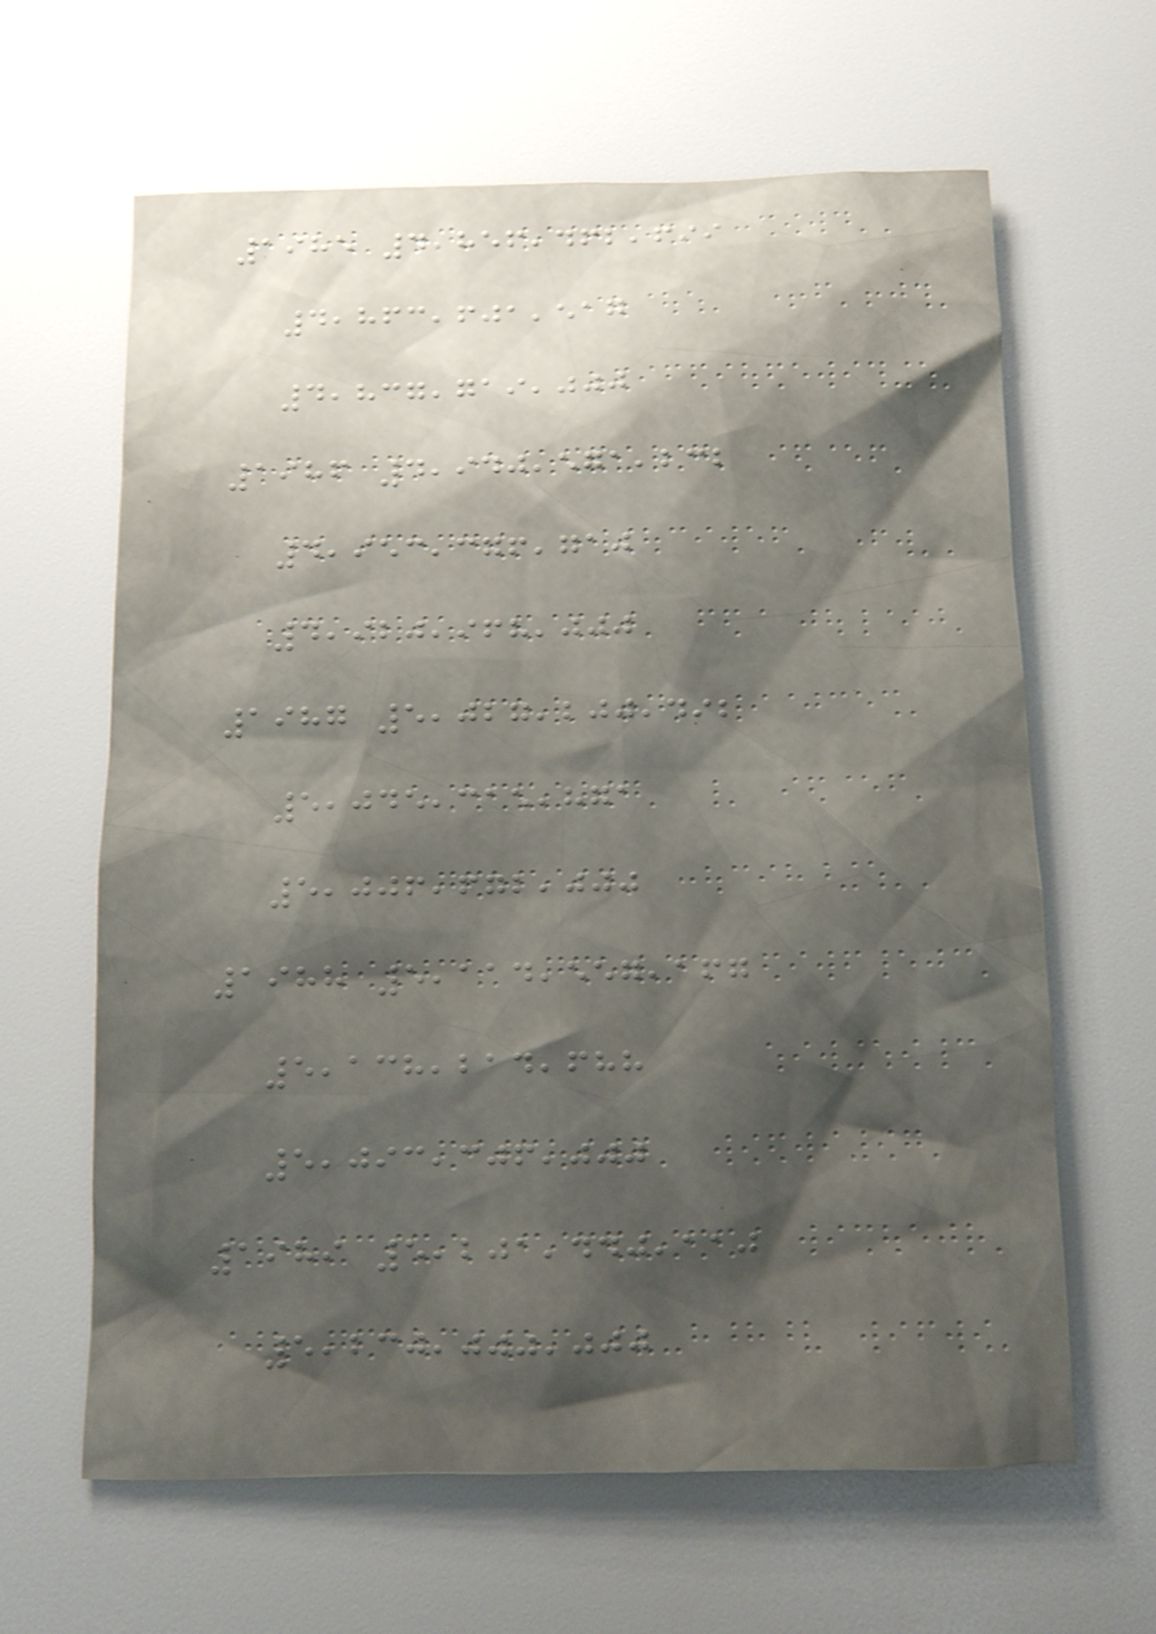1985 4,856,462,699
4,863,601,517
4,837,719,000
1986 4,940,571,232
4,953,376,710
4,920,968,000
1987 5,027,200,492
5,045,315,871
5,006,672,000
1988 5,114,557,167
5,138,214,688
5,093,306,000
1989 5,201,440,110
5,230,000,000
